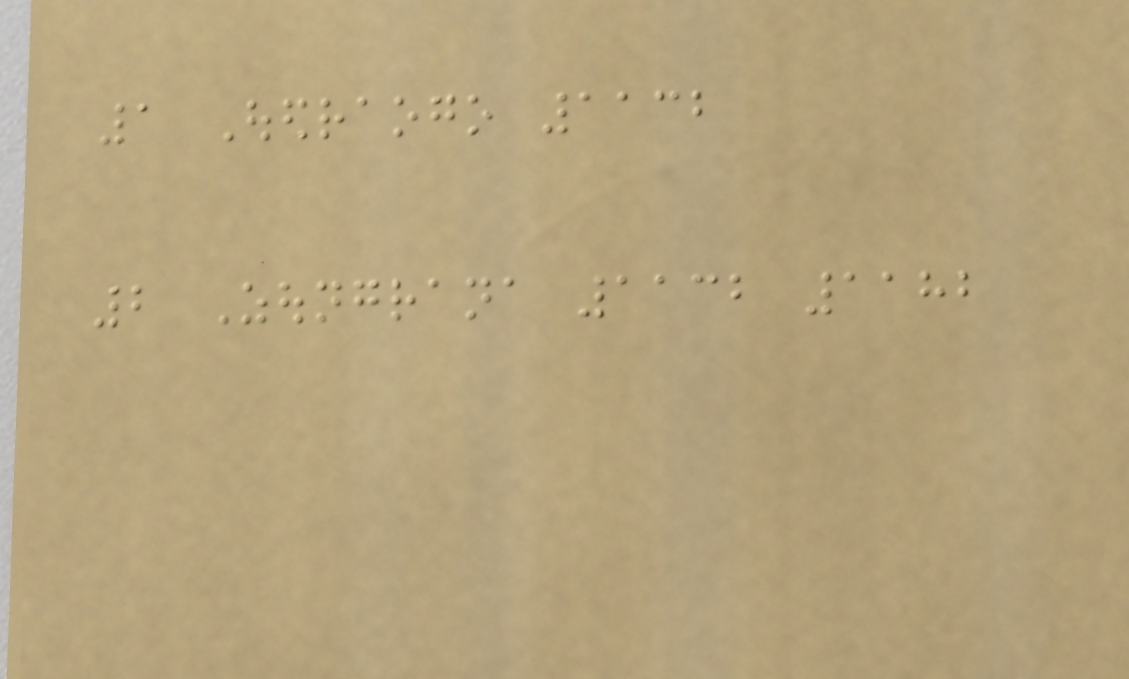1 Ouedraogo 1132
2 Zoungrana 1132 1182
